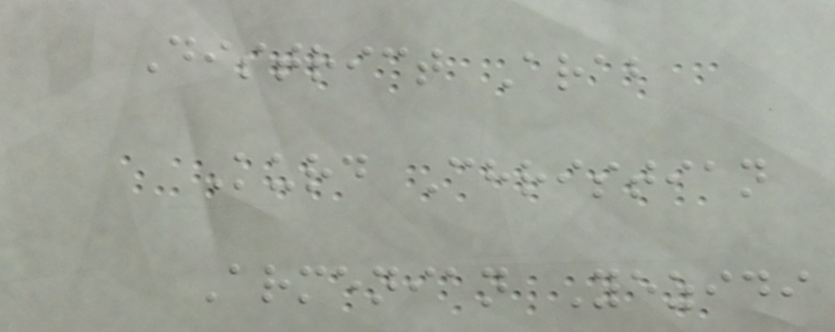District Arab
Kurd Christian
Armenian Yezidi
